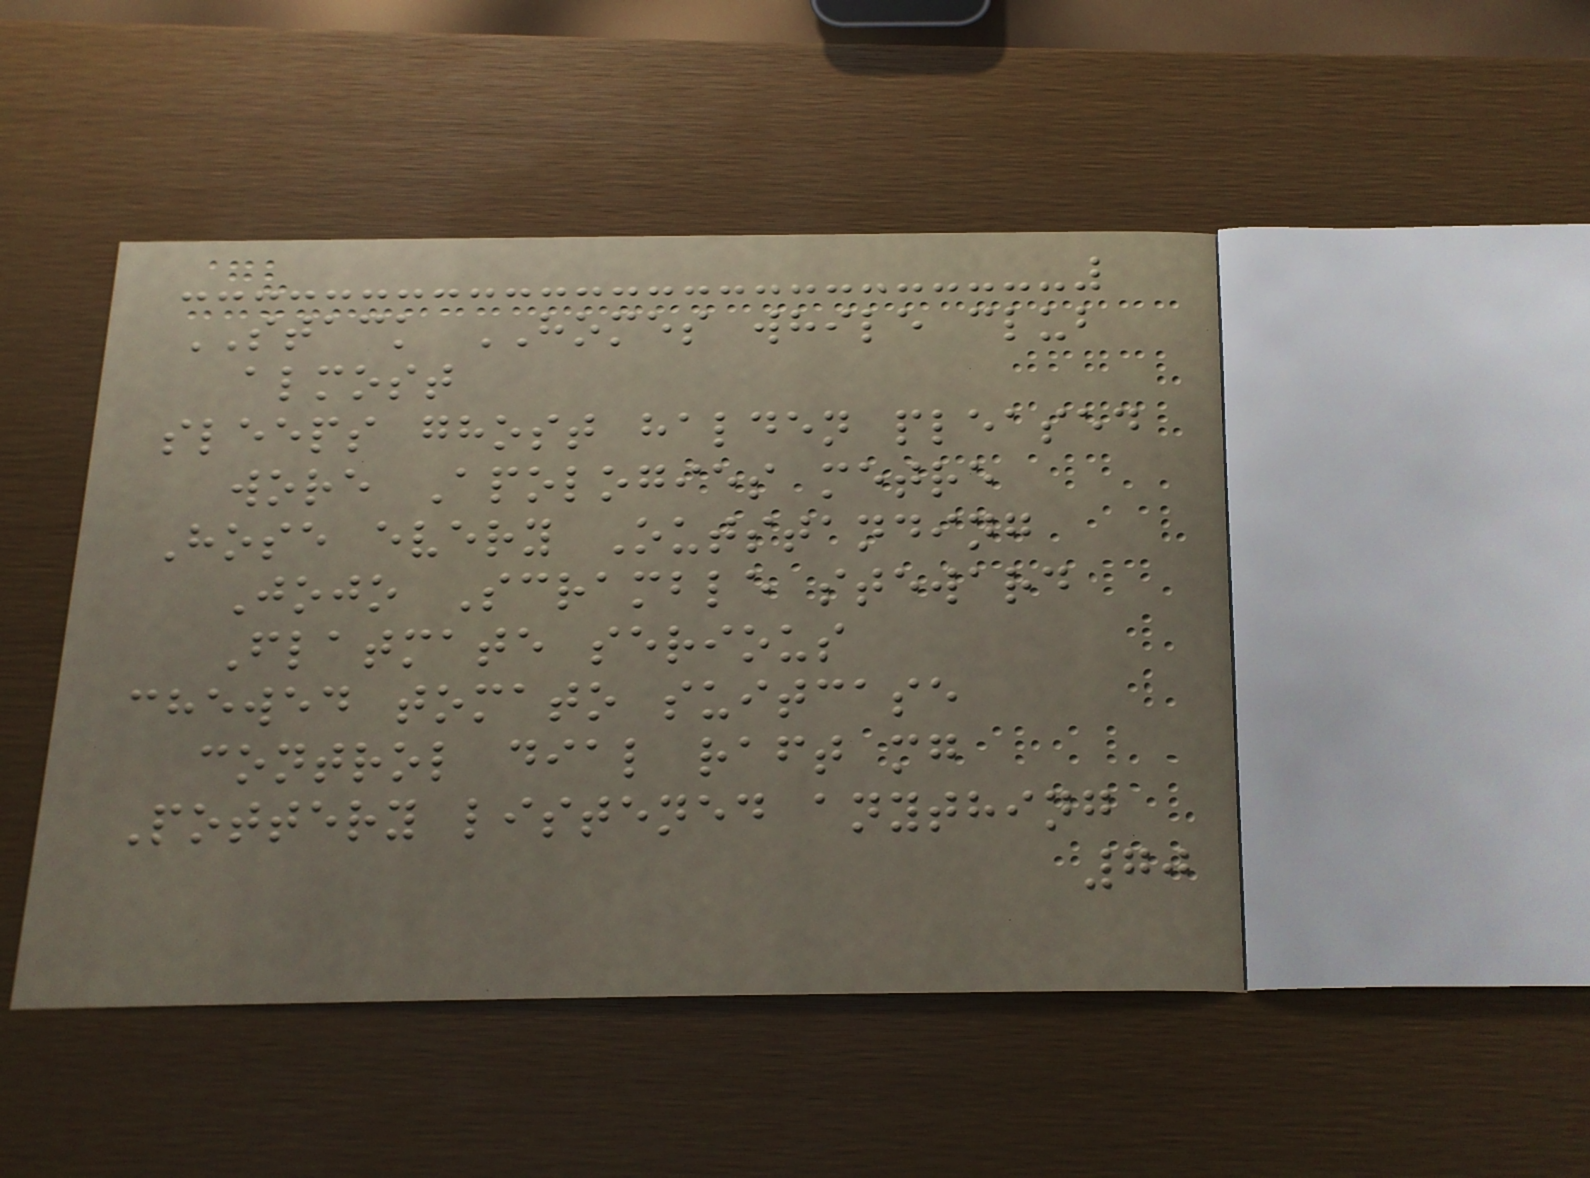STACK HOMES while club
almost
sleeps ghost halden pleased
wore Apologies metre
Hose every Outstanding
Jojo Scramble steward
Flatmate serious
chewed tomato suitcase
control dial raft mg
Pottery listened anything
70
